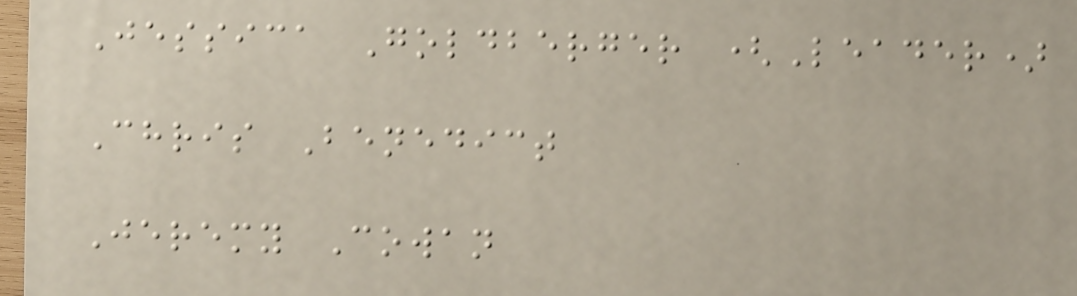Jessica Goldberger (Leader)
Chris Benedict
Jeremy Cowan
